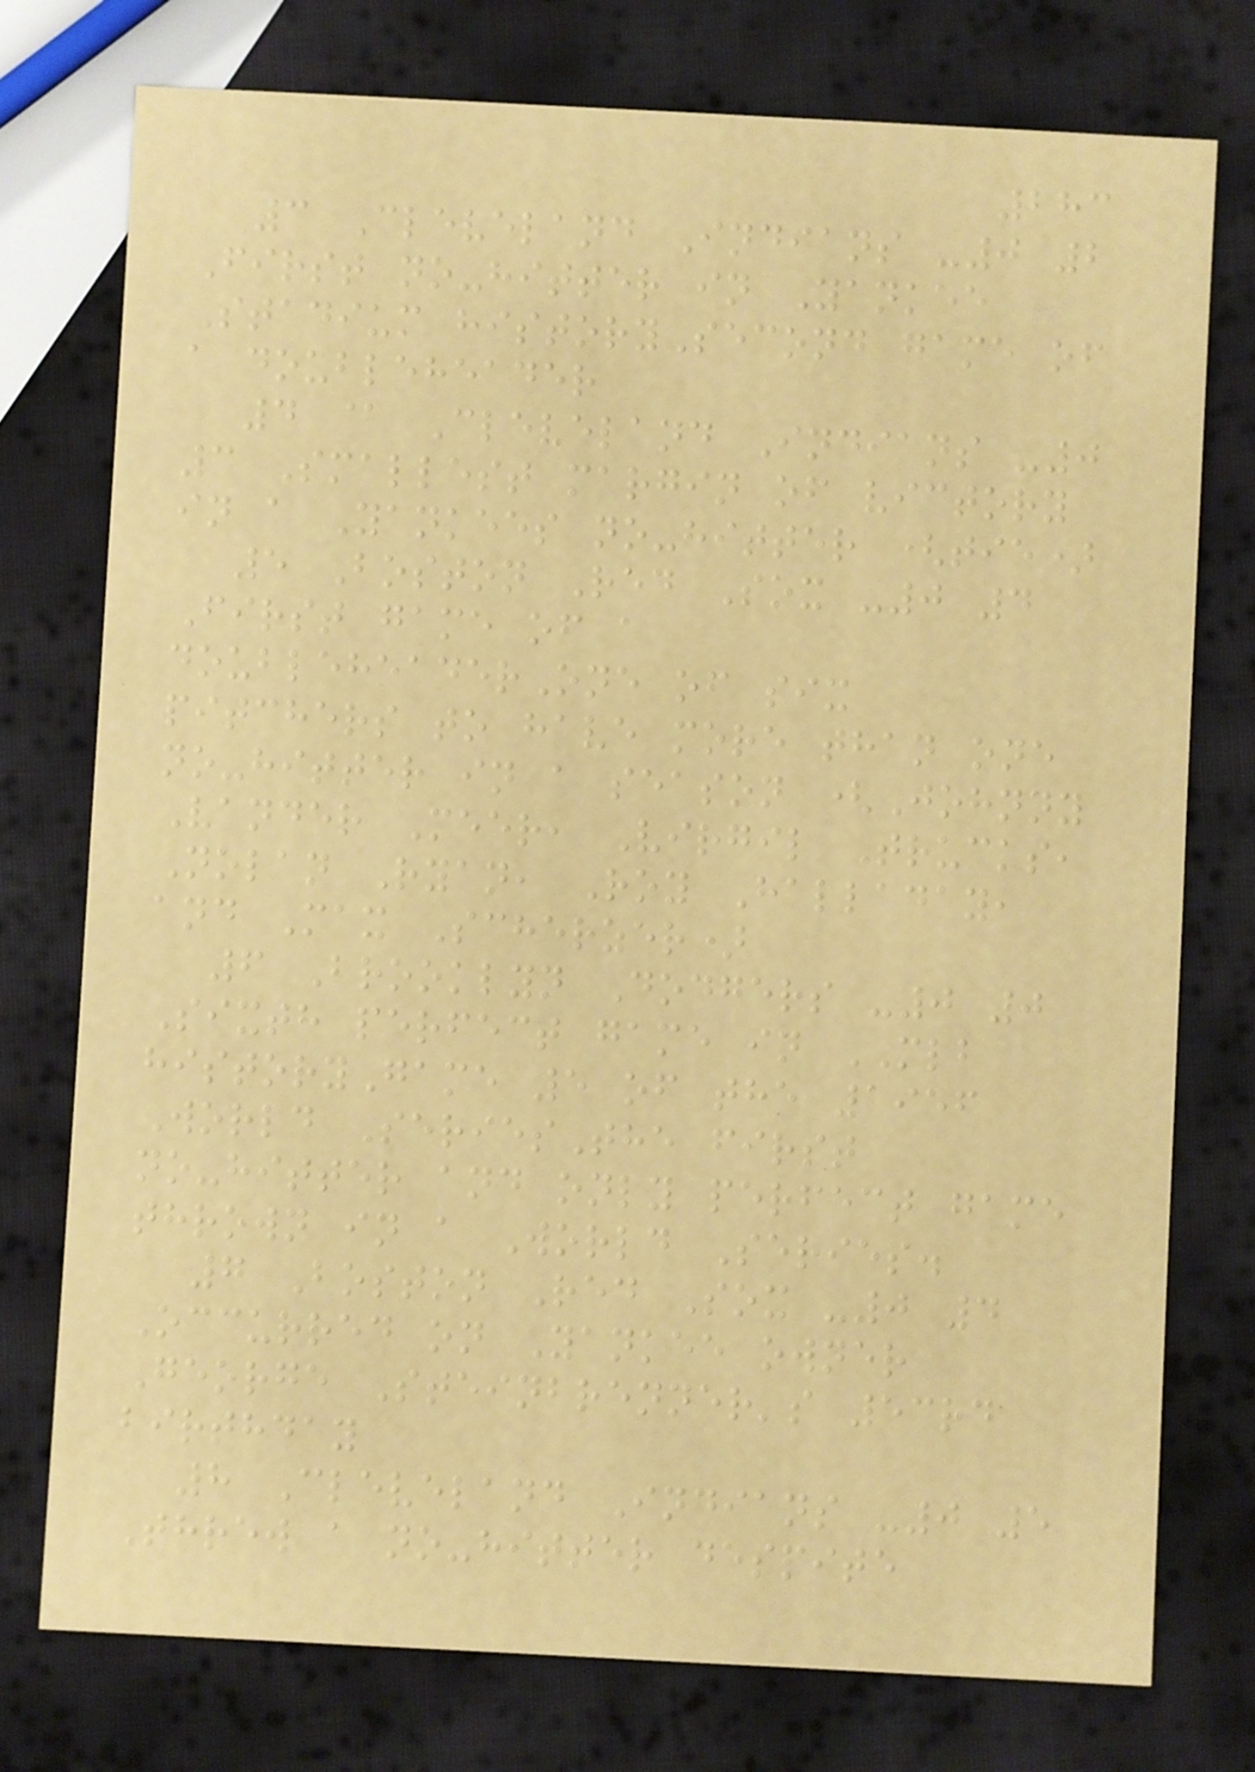283
3 Cleveland Indians -0 2
First no-hitter in Yankee
Stadium historySecond game of
a doubleheader
4 @ Cleveland Indians -0
3 Smallest margin of victory
in a Yankees no-hitter (tie)
5 Boston Red Sox -0 4
First game of a
doubleheaderOne of six
pitchers to have more than one
no-hitter in a season (Johnny
Vander Meer, Virgil Trucks,
Nolan Ryan, Roy Halladay,
and Max Scherzer)
6 Brooklyn Dodgers -0 0
Sixth perfect game in MLB
historyGame 5 of the 1956
World SeriesThe first
no-hitter and only perfect game
thrown in a World Series.
7 Boston Red Sox -0 4
Occurred on Yankee owner
George Steinbrenner's 53rd
birthday
8 Cleveland Indians -0 5
Threw a no-hitter despite
